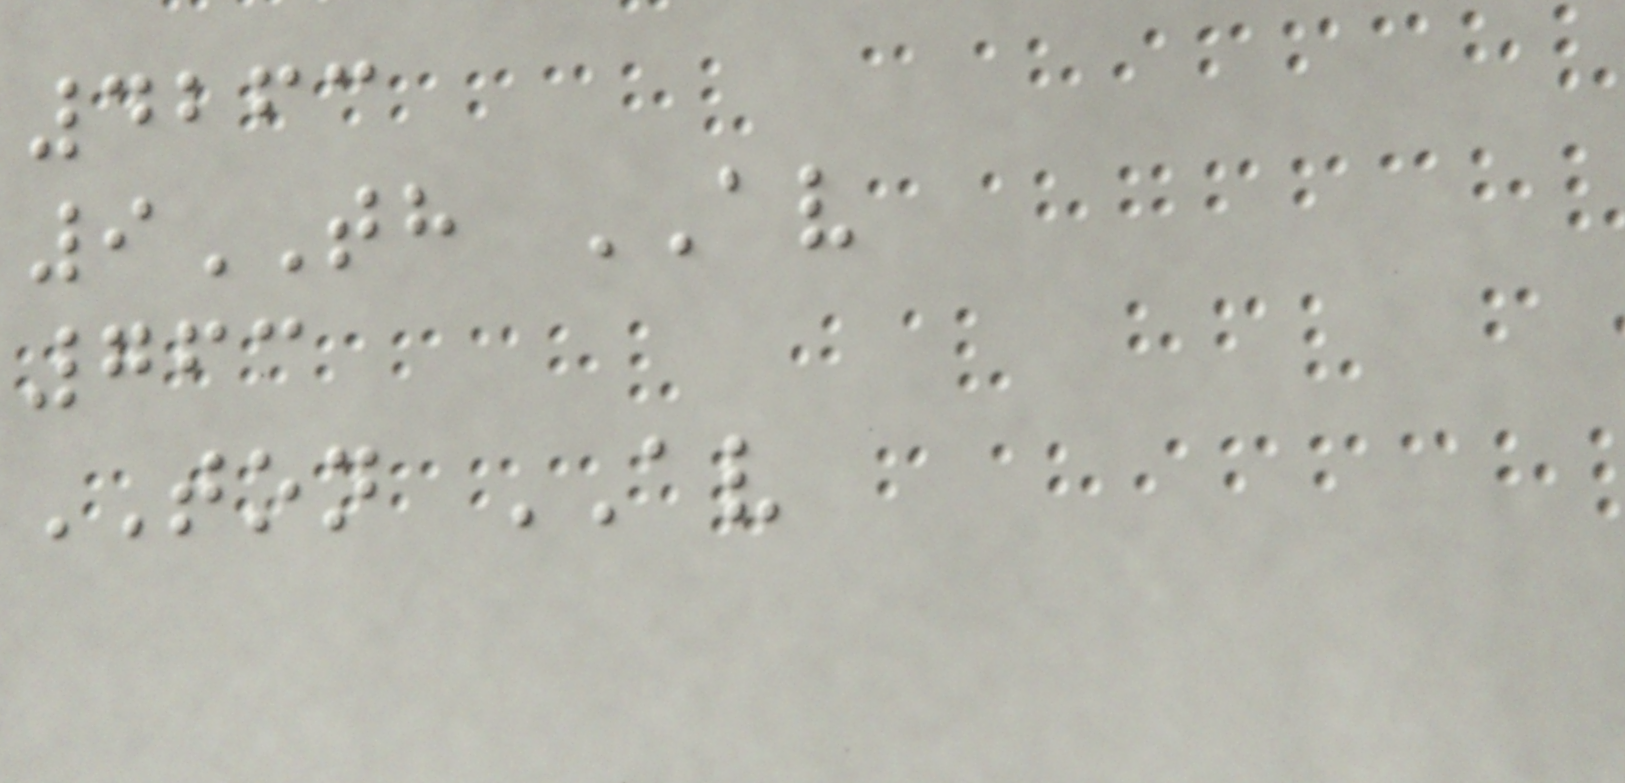4263
9TH AV
763
TON AV
